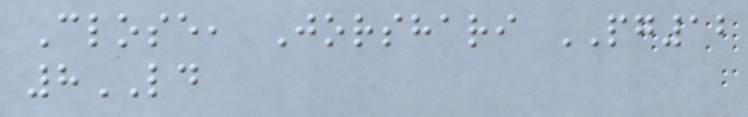Close, Jorshari PG12
8LD
